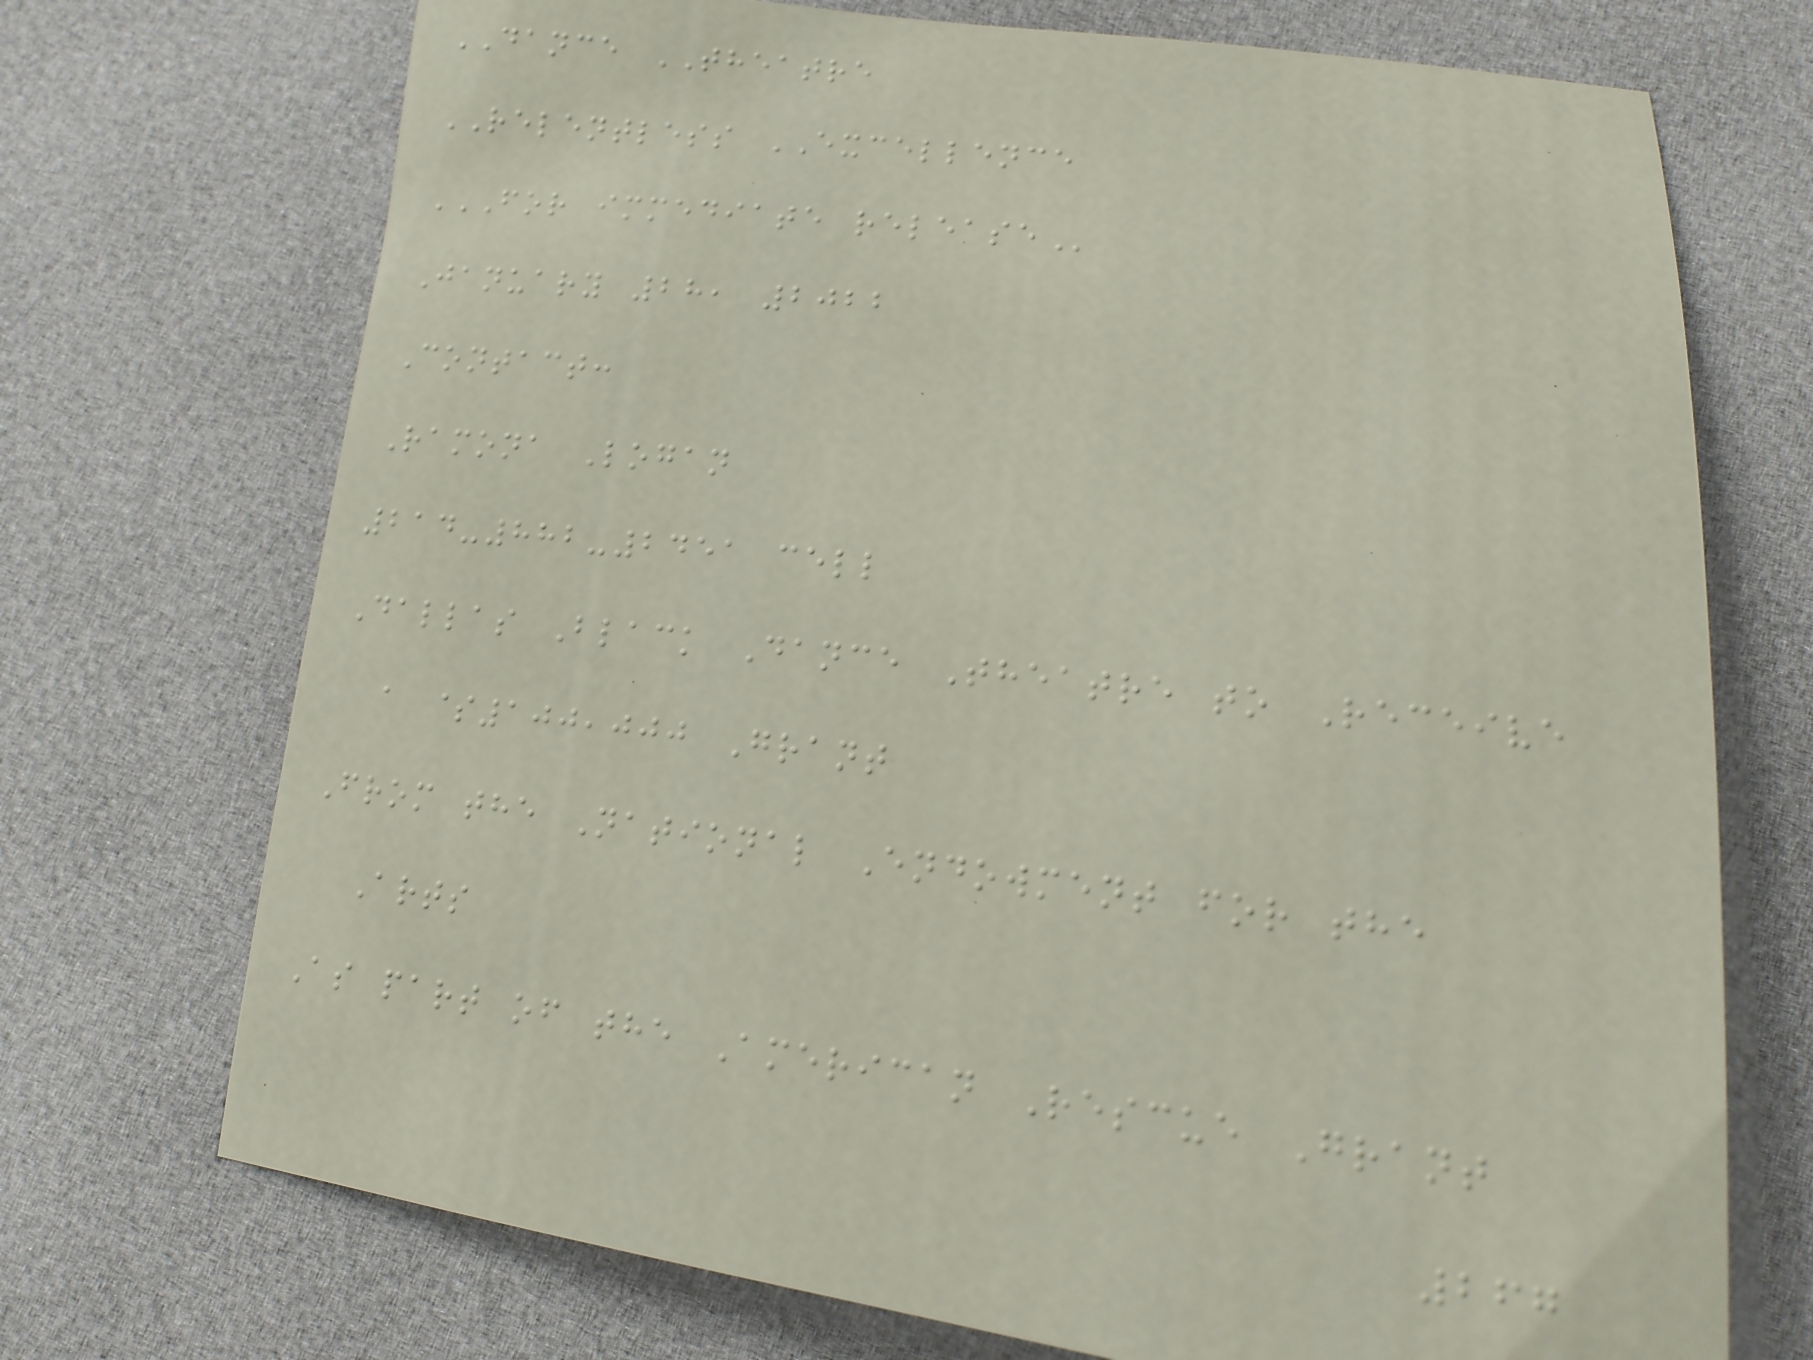DANCE THEATRE
RELENTLESS EXCELLENCE
FOR IMMEDIATE RELEASE
January 28, 2022
Contact:
Ramona Logan
214-882-2451 cell
Dallas Black Dance Theatre to Receive
a $100,000 Grant
From the National Endowment for the
Arts
As part of the American Rescue Grant
267
